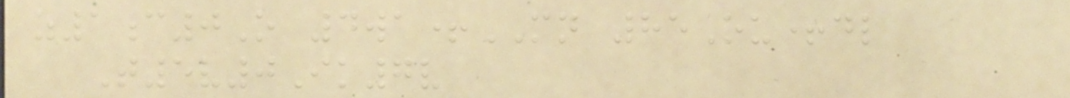z1c0O 4wa+MN 85Ou+dl
T5v0Ik7v
